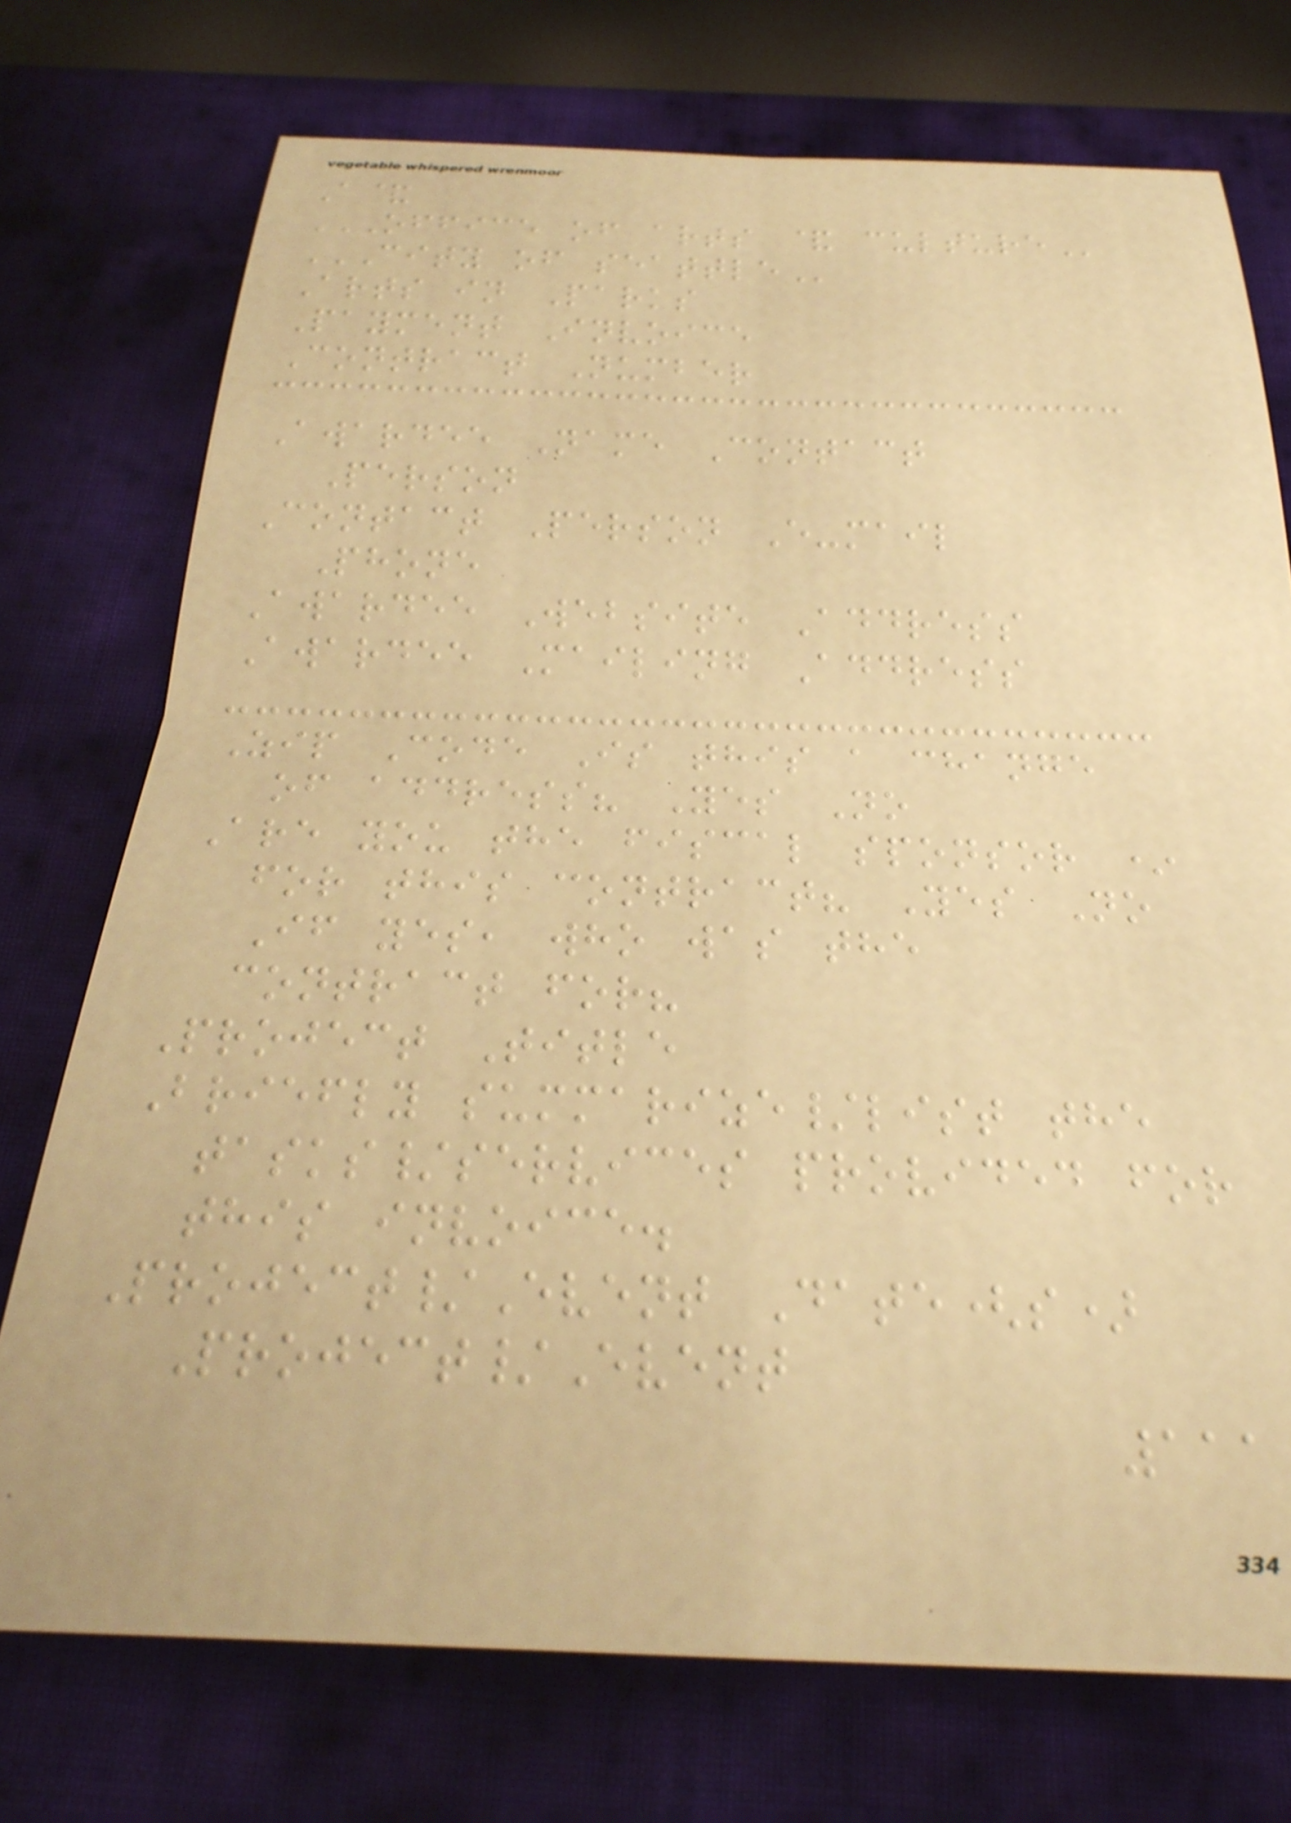A&
OFFICE OF ARTS & CULTURE
CITY OF SEATTLE
Arts in Parks
Payment Invoice
Contract Number
Awardee Name Contact
Person
Contact Person E-mail
Phone
Awardee Website Address
Awardee Mailing Address
Zip Code Is this a change
of address? Yes No
Are you the fiscal sponsor *
for this contract? Yes No
If yes, who was the
contract for?
Project Title
Briefly summarize/list the
tasks/services provided for
this invoice.
Project/Event Date(s)
Project/Event
111
